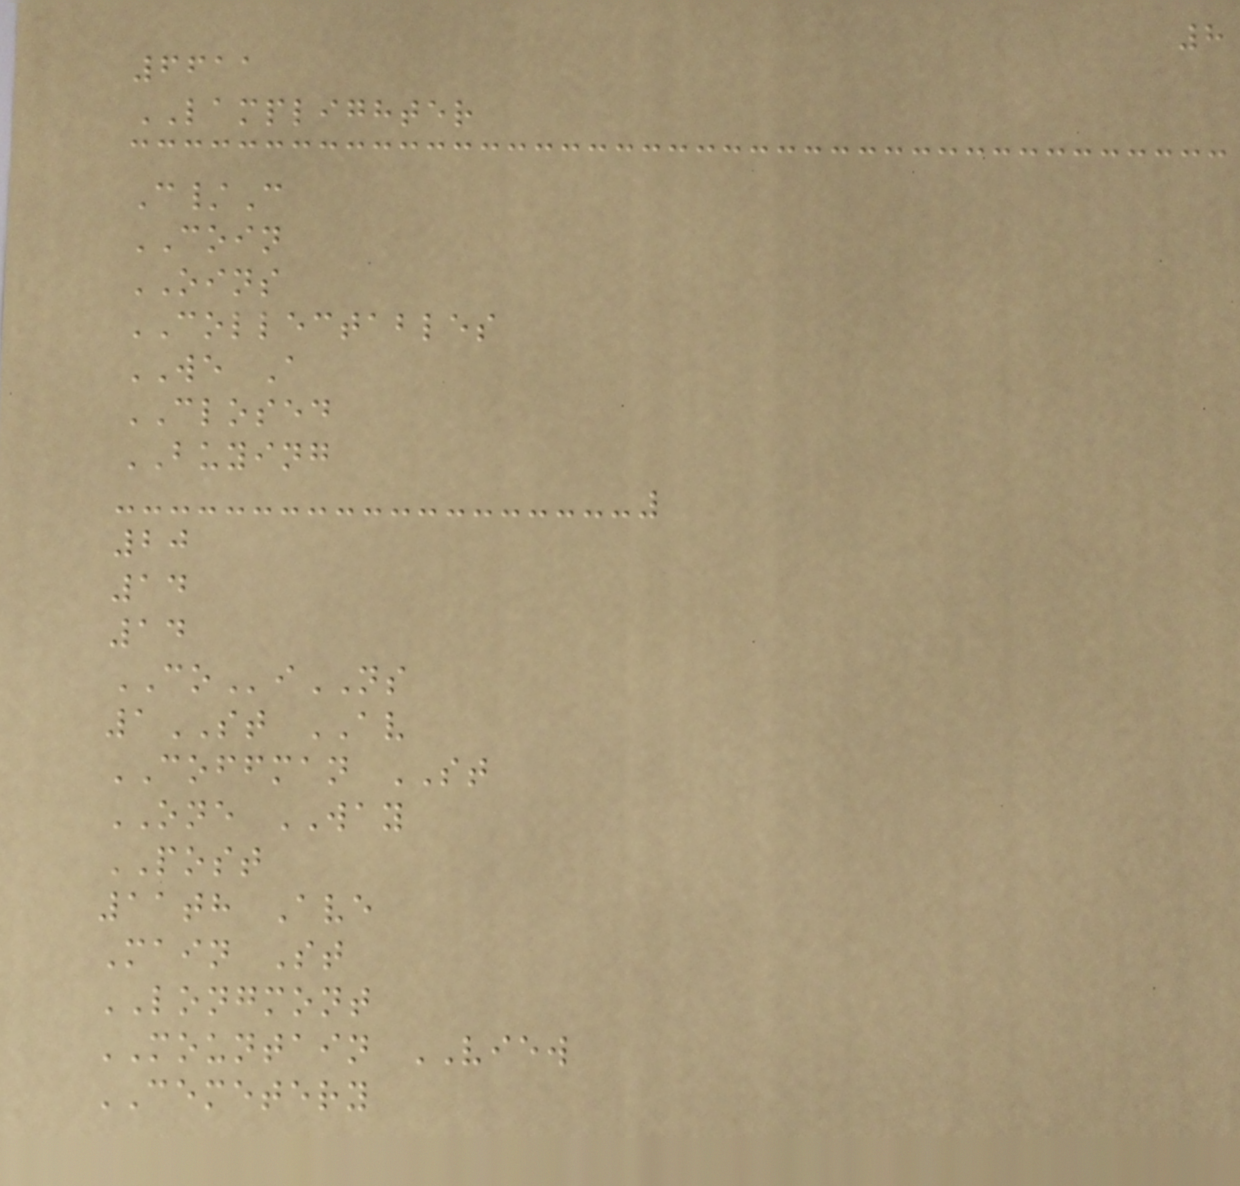8
6611
LAMPLIGHTER
C/C
COIN
OINS
COLLECTABLES
WE A
CLOSED
BUYING
20
14
14
COiNS
1ST AV
COFFMAN ST
ONE WAY
POST
11th Ave
Main St
LONGMONT
MOUNTAIN VIEW
CEMETERY
